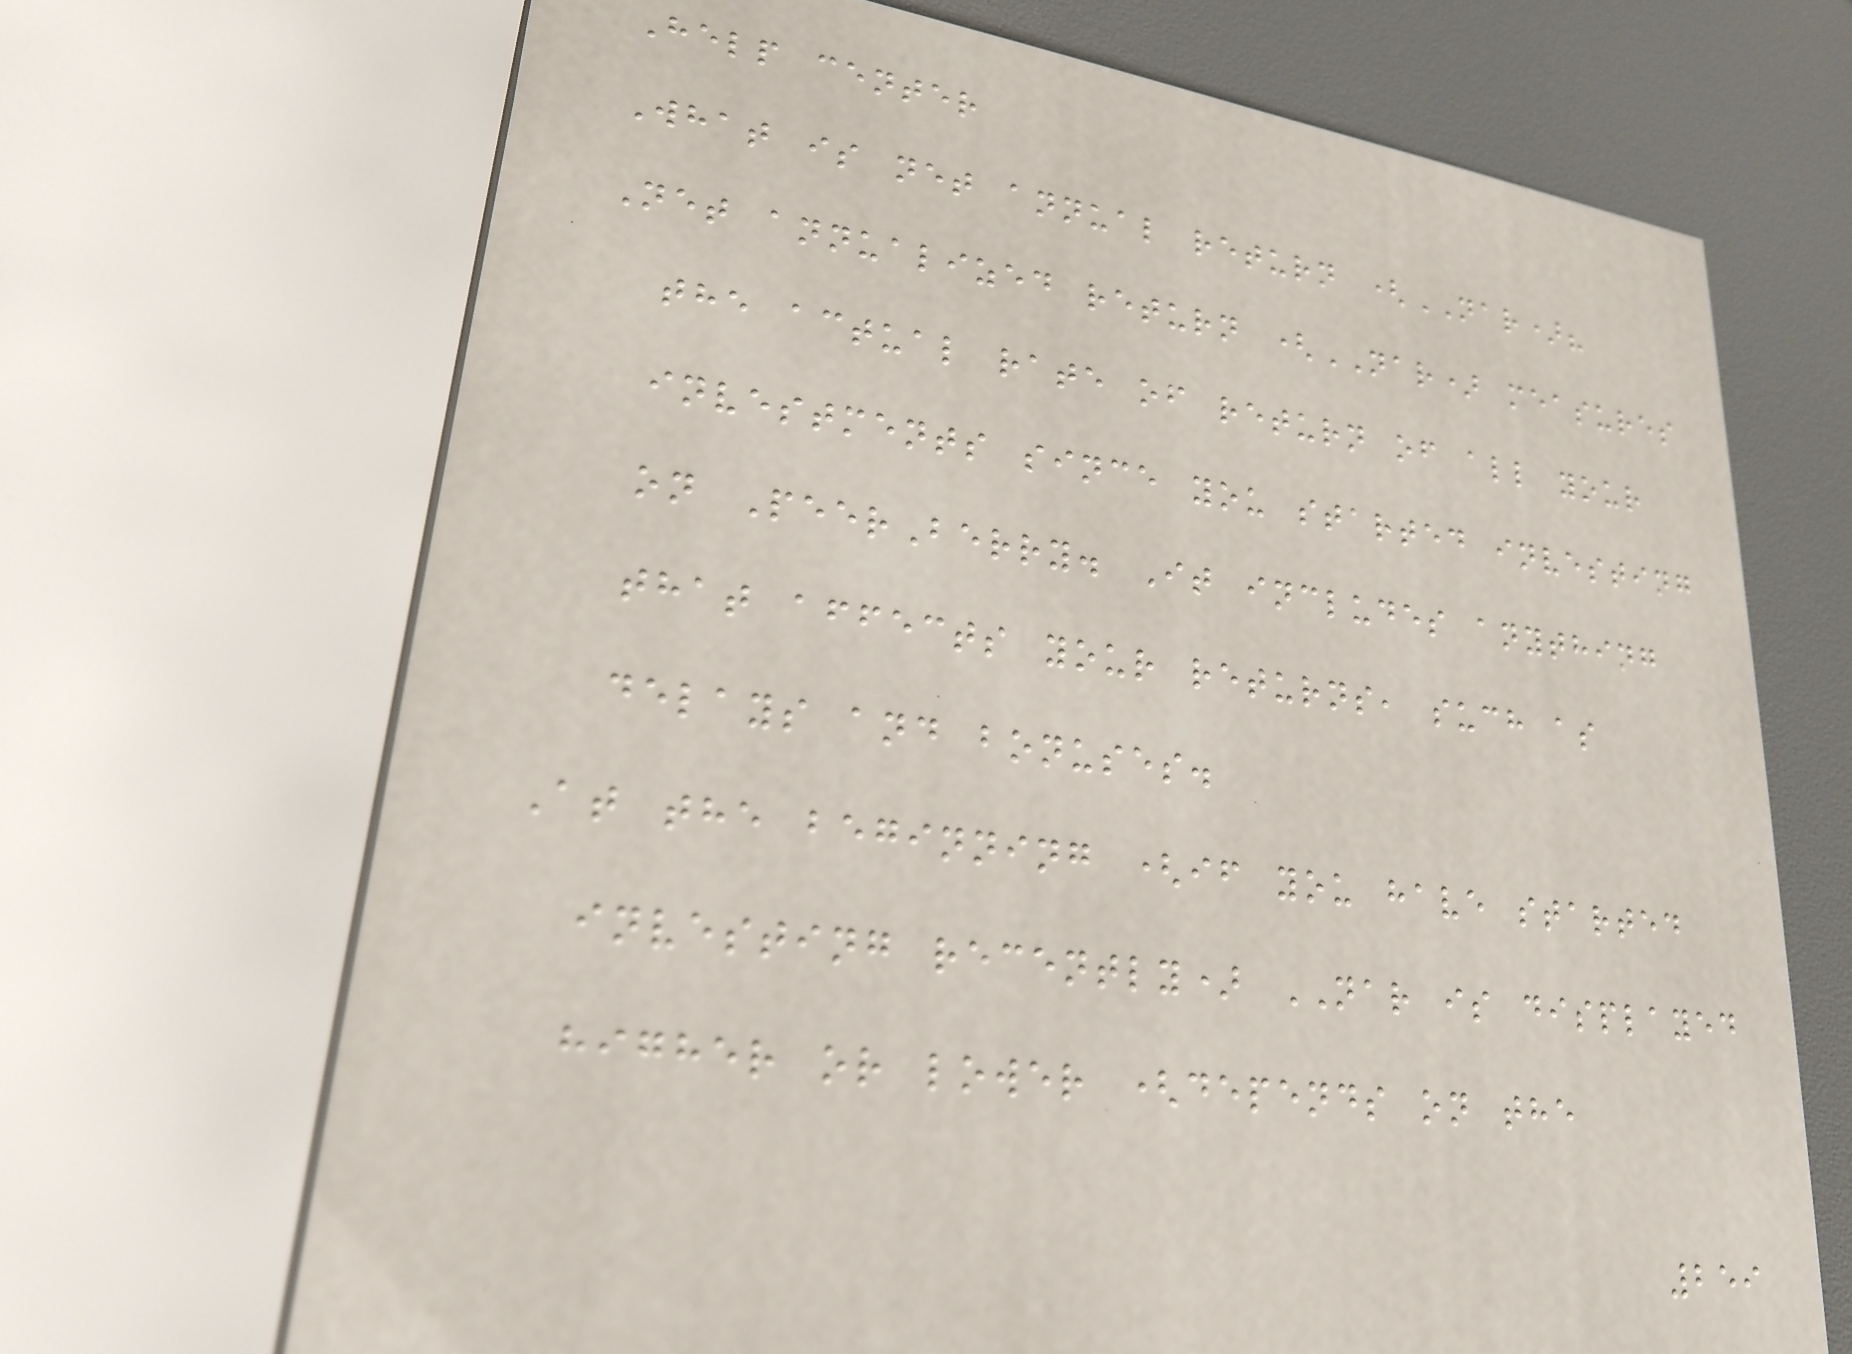Help center
What is net annual return (NAR)?
Net annualized return (NAR) measures
the actual rate of return of all your
investments since you started investing
on PeerBerry. It includes anything
that affects your returns, such as
delays and bonuses.
At the beginning (if you have started
investing recently) NAR is displayed
higher or lower (depends on the
259
